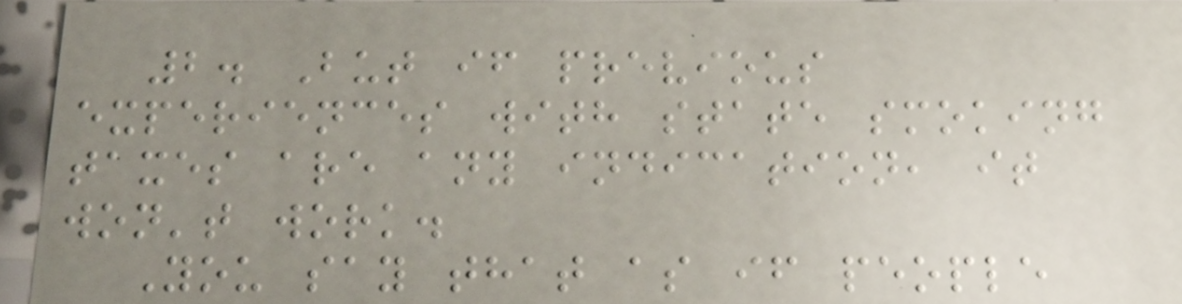2. But if previous
experiences with state smoking
taxes are any indication, it
won't work.
You say that as if people
